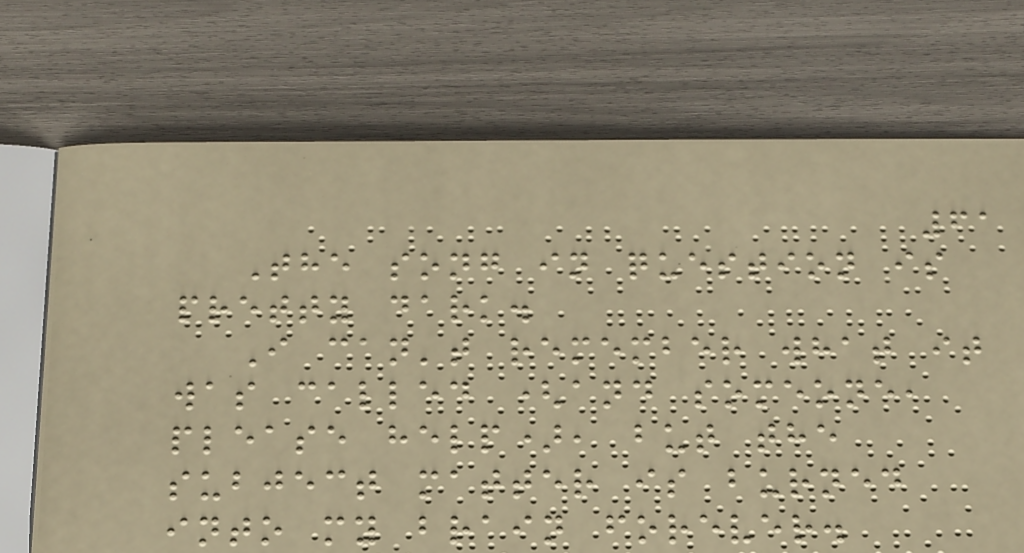61
The song in question is
pretty dark.
I can't remember what it
was called (and someone,
please help), but the
subject matter is burned
into my brain forever.
